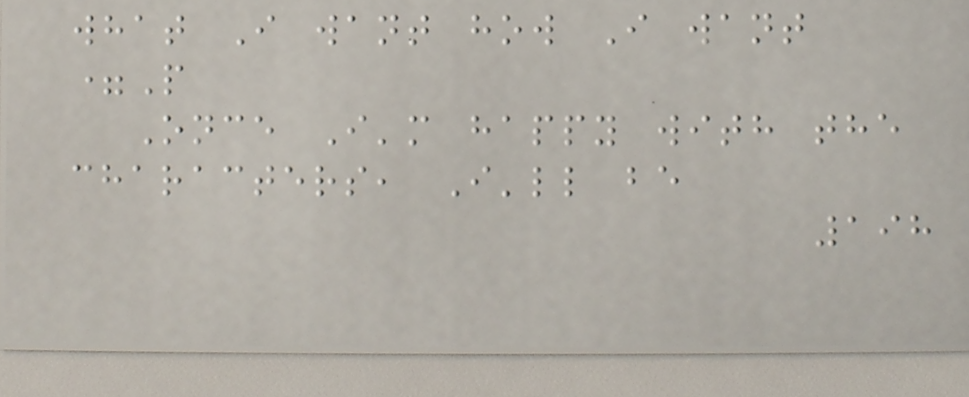what I want how I want
=P
Once I'm happy with the
characters, I'll be
198
